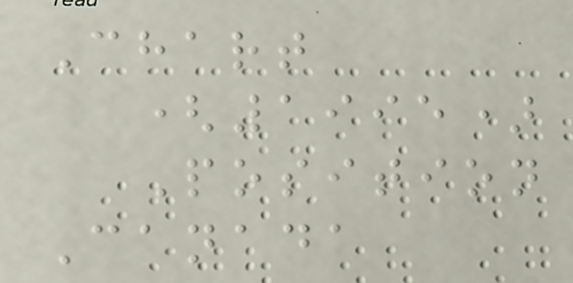Chart
(1995)
Position
Canada
